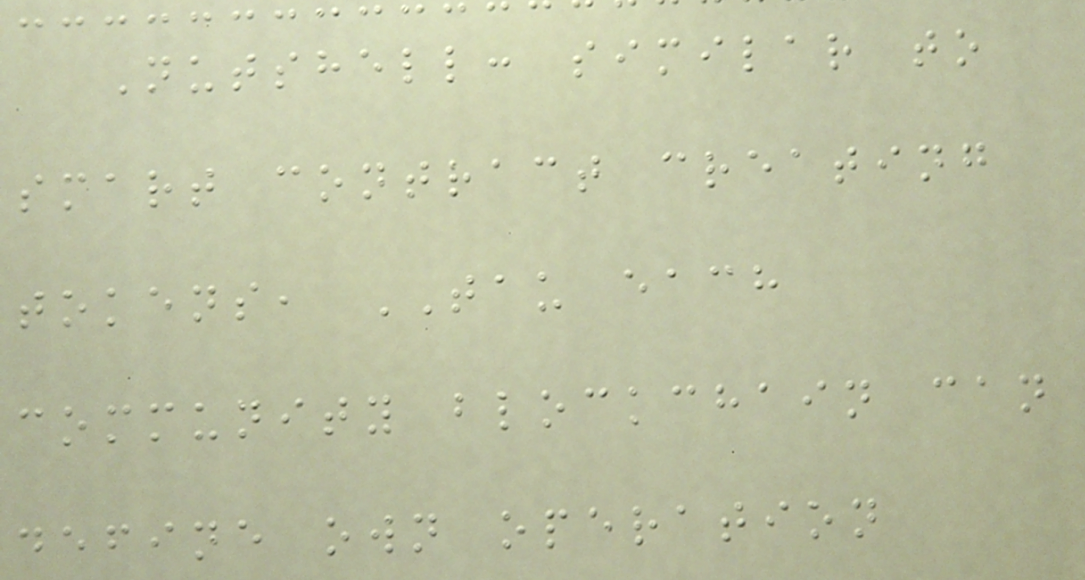Nutshell: similar to
smart contract creating
tokens, TAU each
community blockchain can
define own operation
